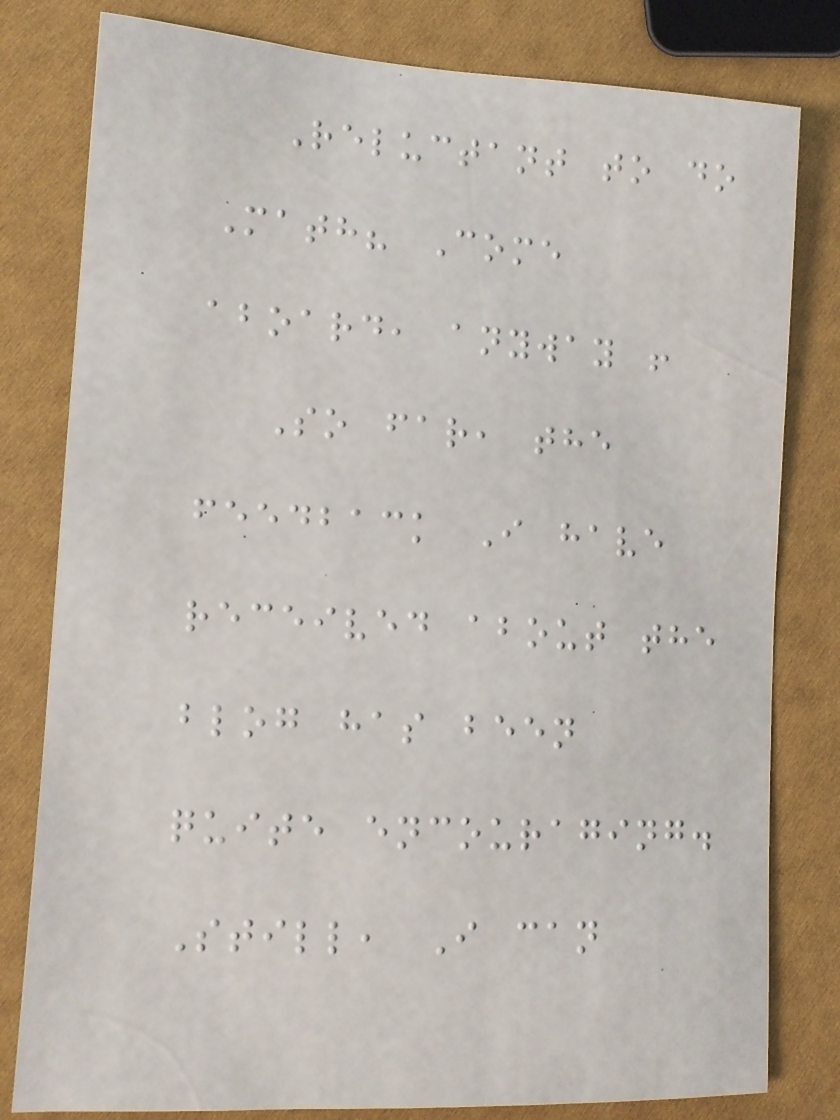Reluctant to do
Math? Come
aboard, anyway !
So far, the
feedback I have
received about the
blog has been
quite encouraging.
Still, I can
